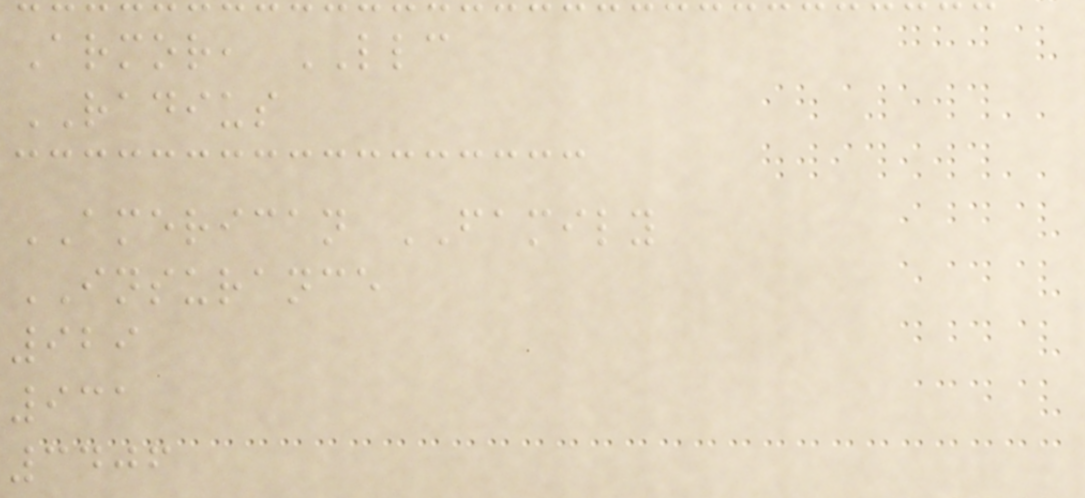Armor, LLC
RADIUS
AMERICAN FAMILY
INSURANCE
929
931
3406
